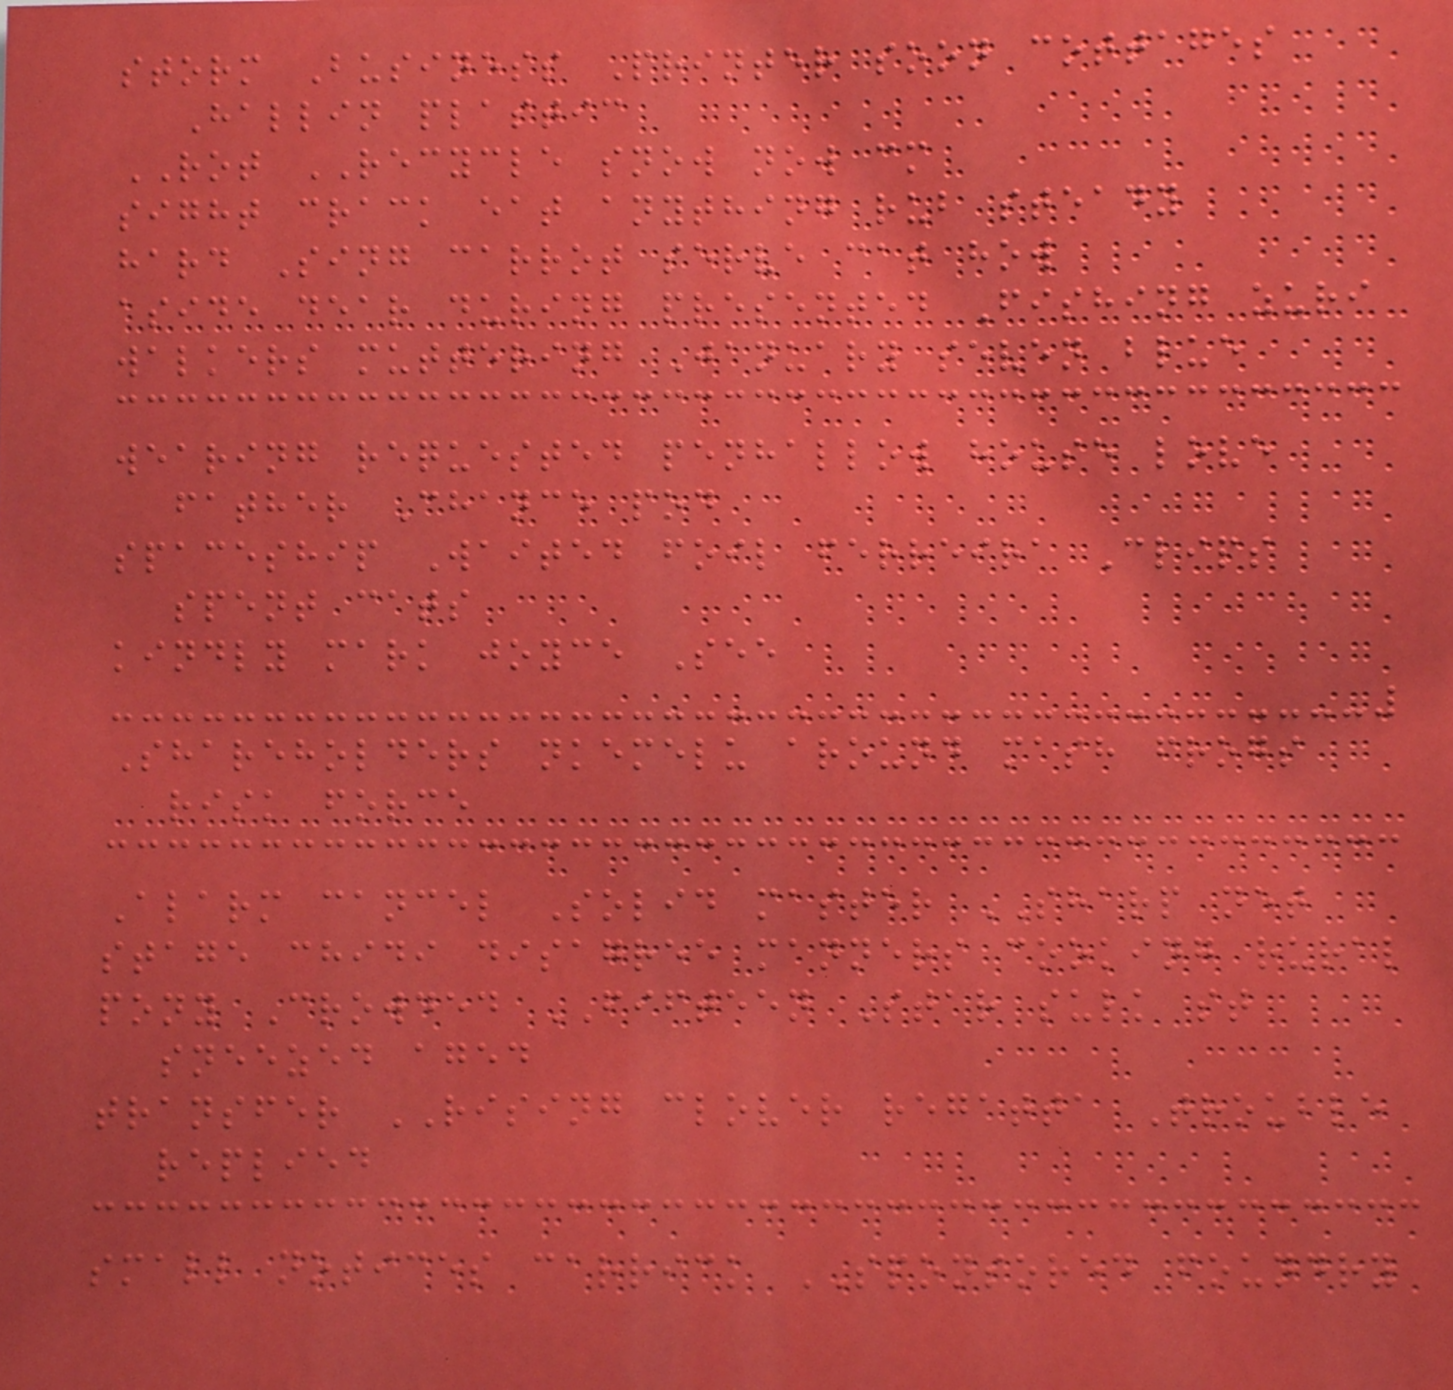storm Business Printer soon cottages
Hallin plastic
ROT RECYCLE snow now cm
sight crack eat anything rub steady
hard Sing carrot serve cat how
aside dear during presented Fishing zuri
walkers muttering January seven blue
wearing requested penhallow house love
father Chance pod
spaceship Waited foil ferreira Clips
spent cats
kindly mark joyce See
Shareholders nkemelu around mash frogs
risk force
Alarm cancel Solid master SHARP net
stage chidi disagree manners cooking rural
pony Crowded FIFTEEN Star sulk st
sneezed aged
transfer RISING clover regatta Trouble
replied
small notices carrick SPONSORED foundry
